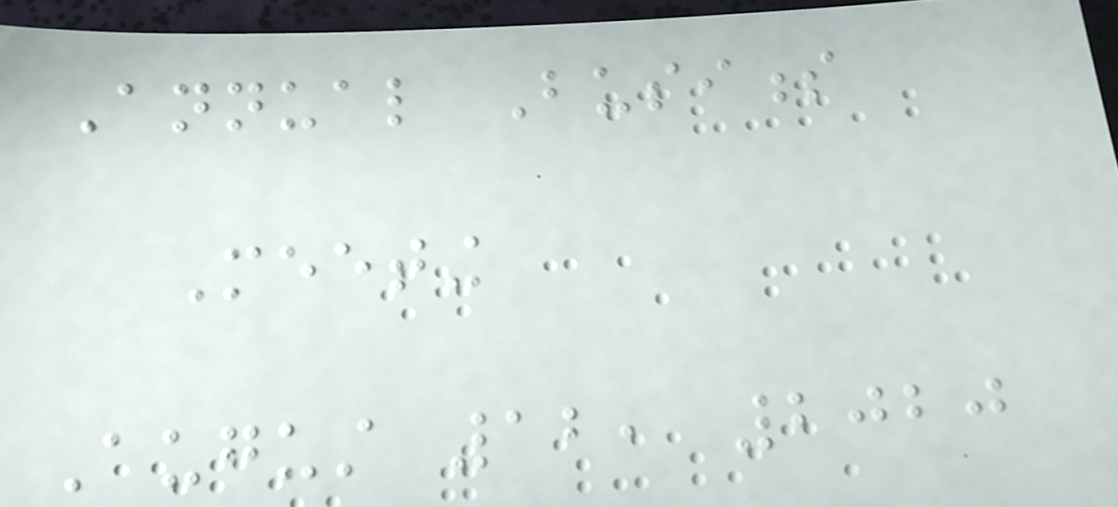Annual Business
Meeting
August 12, 2020
